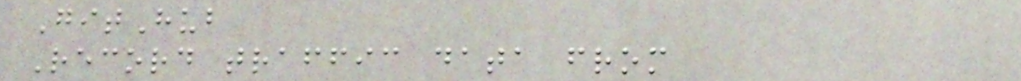GitHub
Record traffic data from
